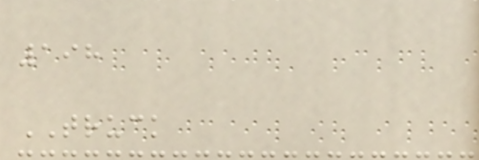198
TRUCK
